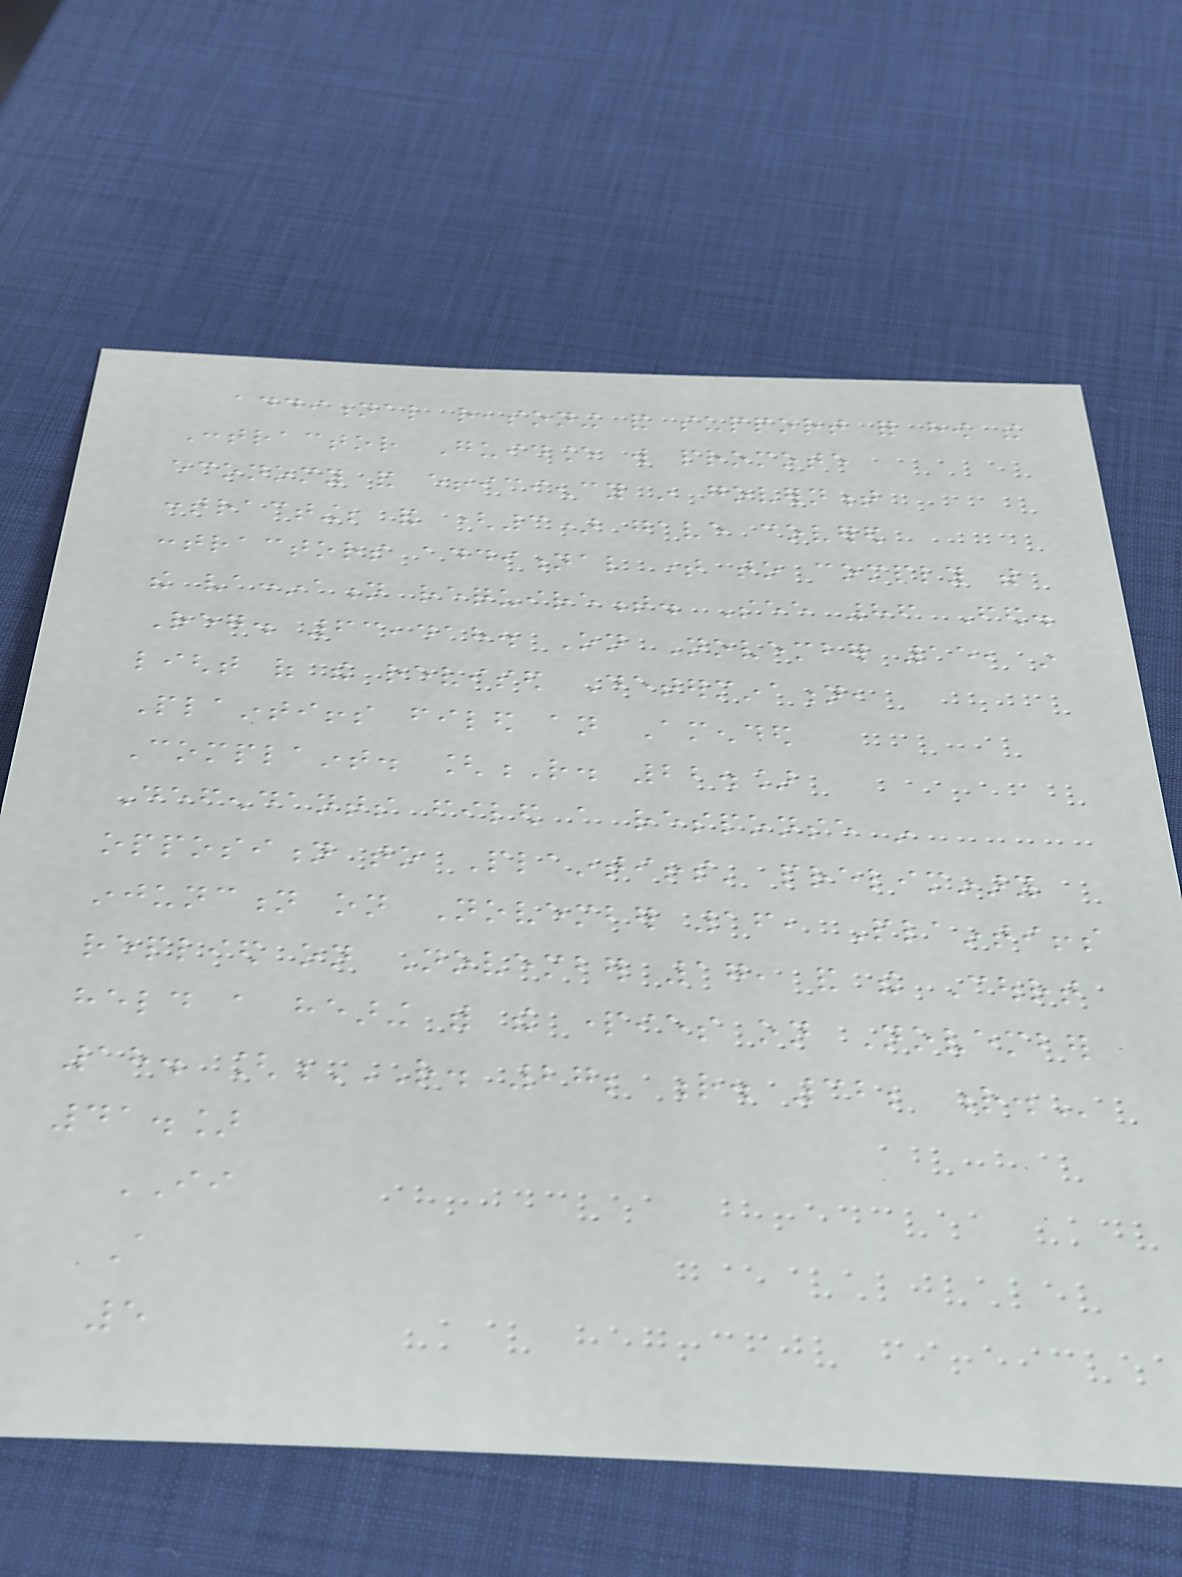additional reasoning and support for how the
Contractor Guidance will promote
economy and efficiency in government
contracting; and (3) gave covered
contractors additional time to comply with
the vaccination requirement. See 86 Fed.
Reg. 63,418. On November 15, in
light of the revised Determination,
Plaintiffs filed an Amended
Complaint. [R. 22.]
Defendants filed a response in
opposition to Plaintiffs' preliminary
injunction on November 16, Plaintiffs
replied on November 17, and the Court
held a hearing with the parties on November
18. [R. 27; R. 32; R.
41.]
II
A
5
